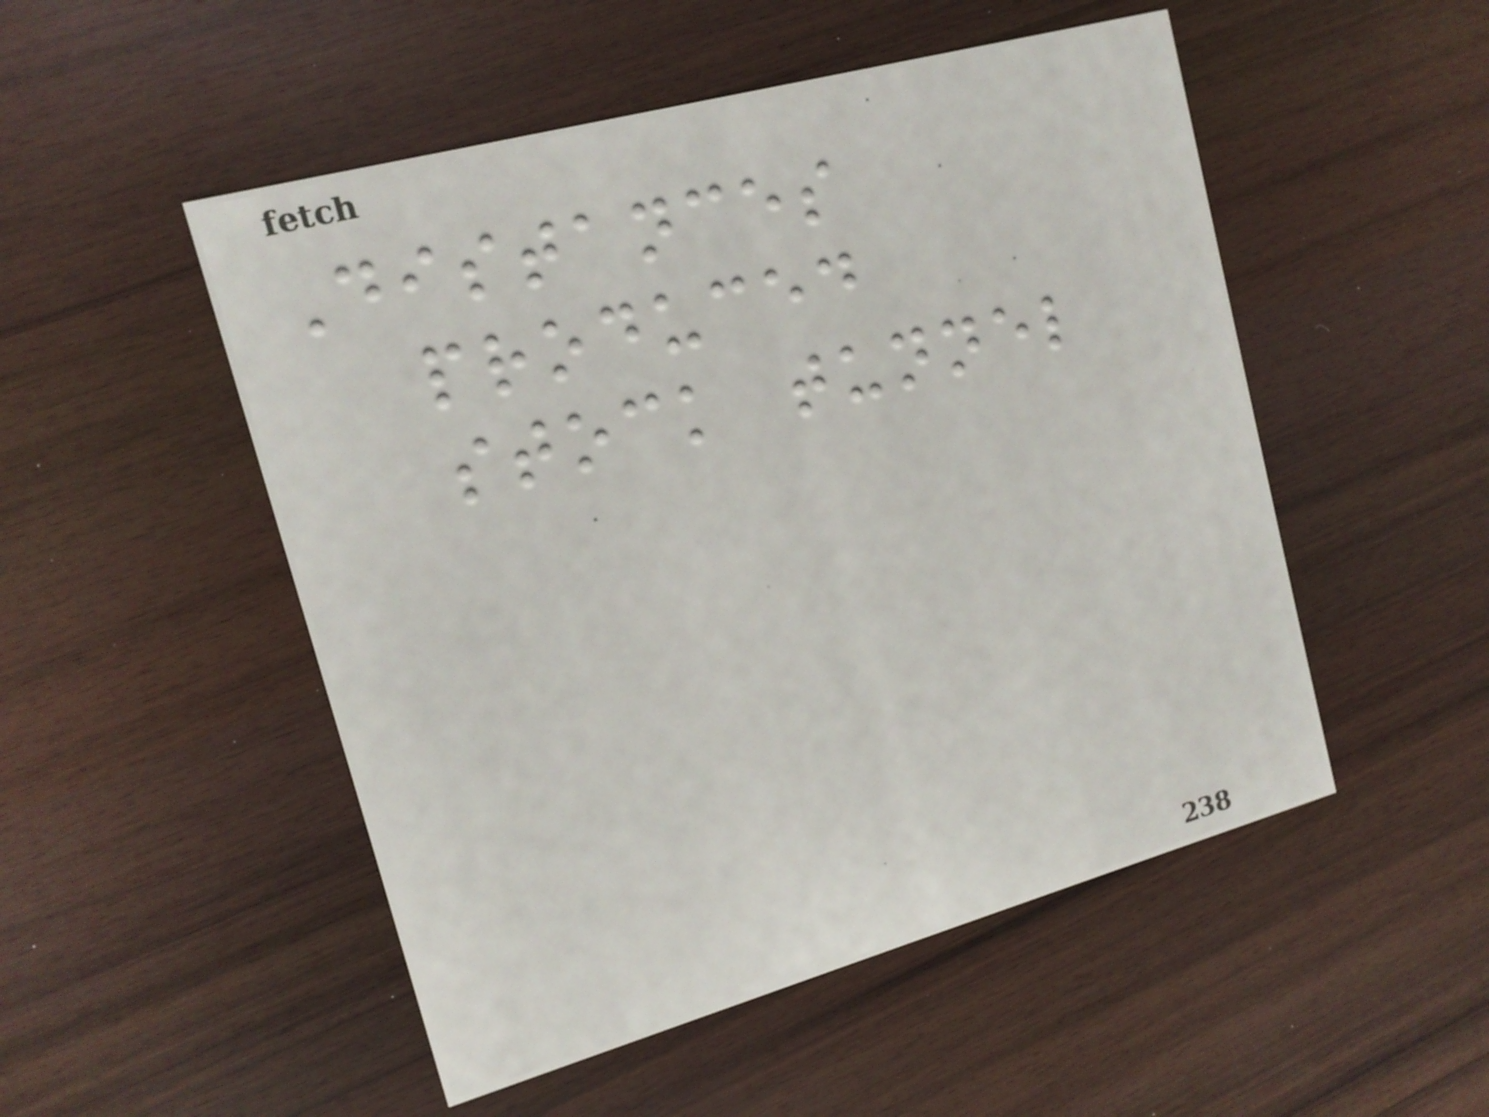Distances
produced
stock tunnel
